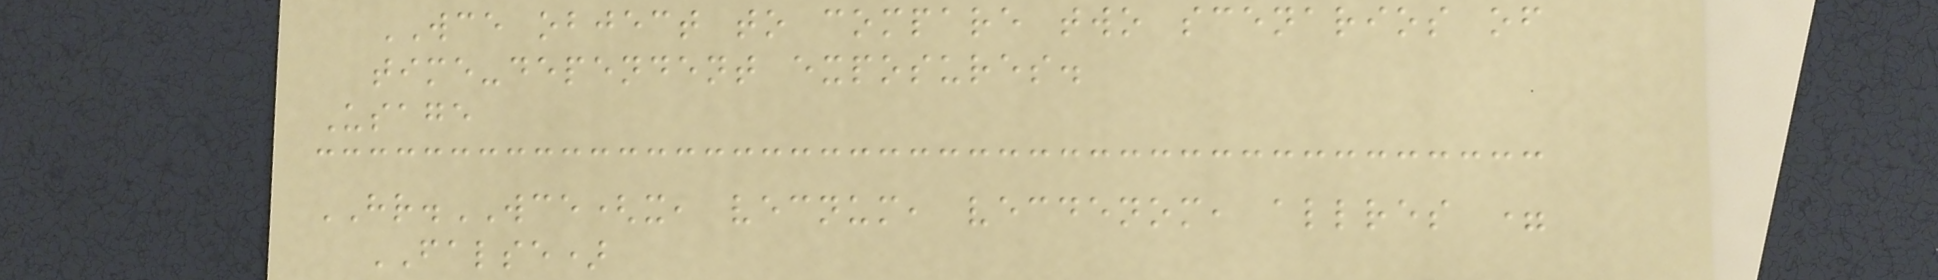WCE object to compare two scenarios of
time-dependent exposures.
Usage
HR.WCE(x, vecnum, vecdenom, allres =
FALSE)
